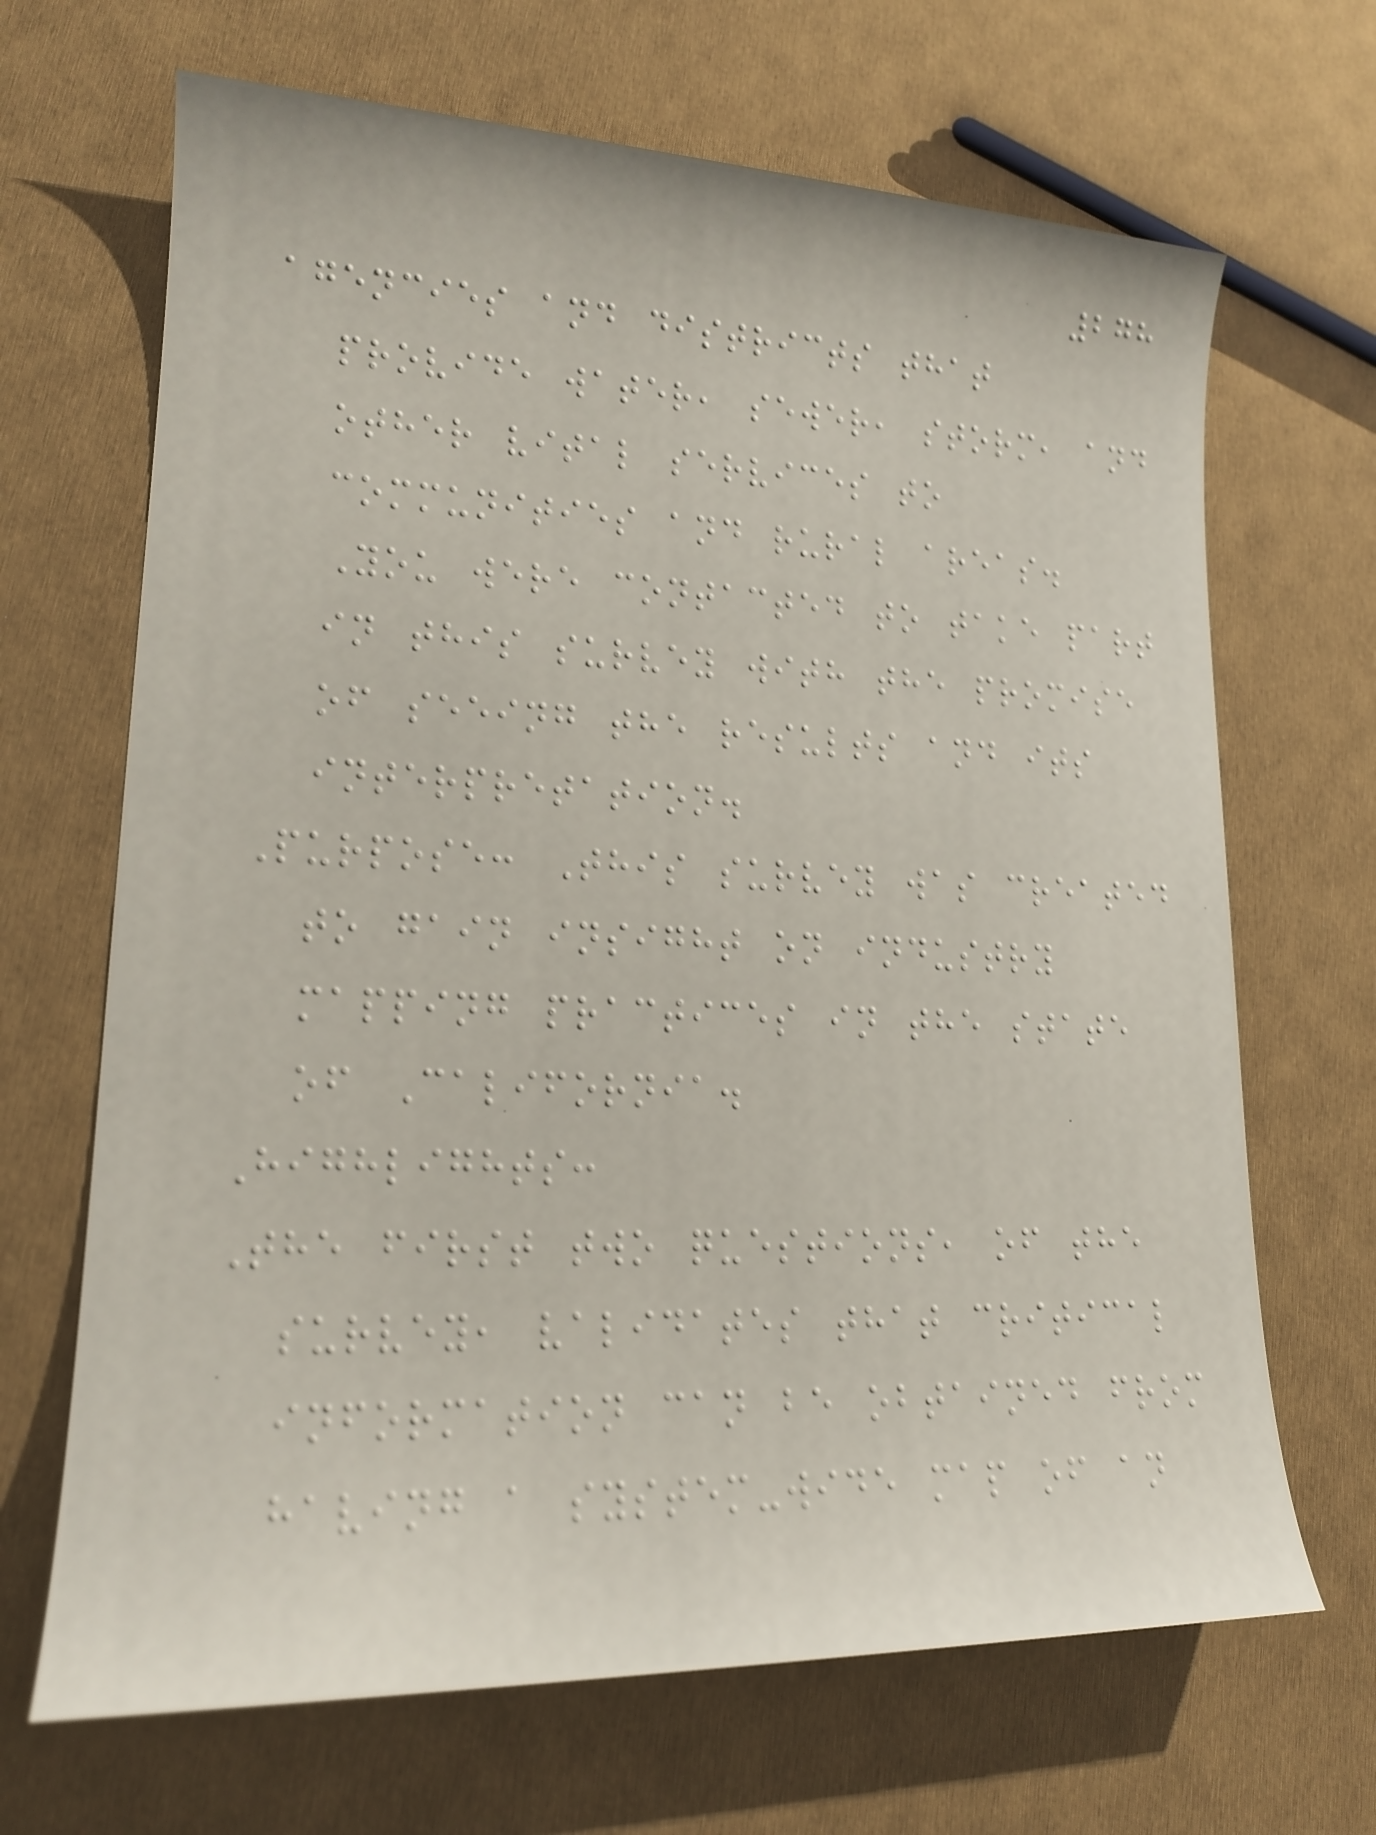278
agencies and districts that
provide water, sewer, storm, and
other vital services to
communities and rural areas.
You were contacted to take part
in this survey with the promise
of seeing the results and its
interpretation.
Purpose: This survey was created
to gain insight on industry
mapping practices in the state
of California.
Highlights:
The first two questions, of the
survey, validates that critical
information can be obtained from
having a system-wide map of an
